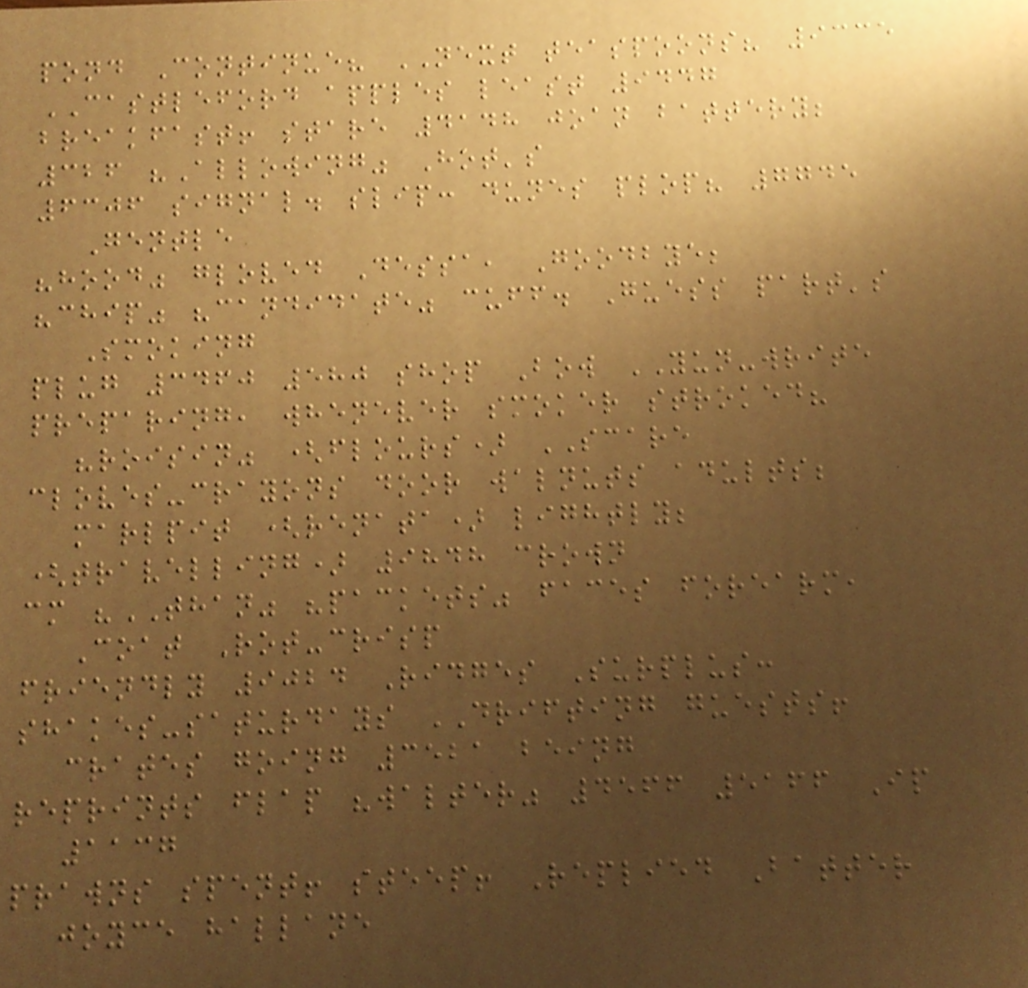pond Continue? NEXT teaspoons? 9335
CASTLEFORD apples least 9447
breakfast! stare 4148 joan battery;
326 "Allowing" Hot's
6306 signal. slip: dunes plop? 7745
Gentle
"hood" gloved Dessa, Goodbye;
"chip" "candidate" cuff. Guess part's
Smoking
plug 3460 580 shop Bow YUN-write
preparing, whenever smoker stroked?
"roisin" (flours) SCARE
cloves-crayons door walnuts adults;
marlpit (renata) lightly;
(travelling) 9848 crown
cm "THAN" "packets" faces forearm,
Coat Rot-crisp
friendly 9024 Ridges Surplus:
shakes-saturdays DRIFTING guests!
crates going 3521 being
reprints flap "walter" 4566 5166 Ip
1137
prawns spent! steep! Replied Batter
joyce hallane
